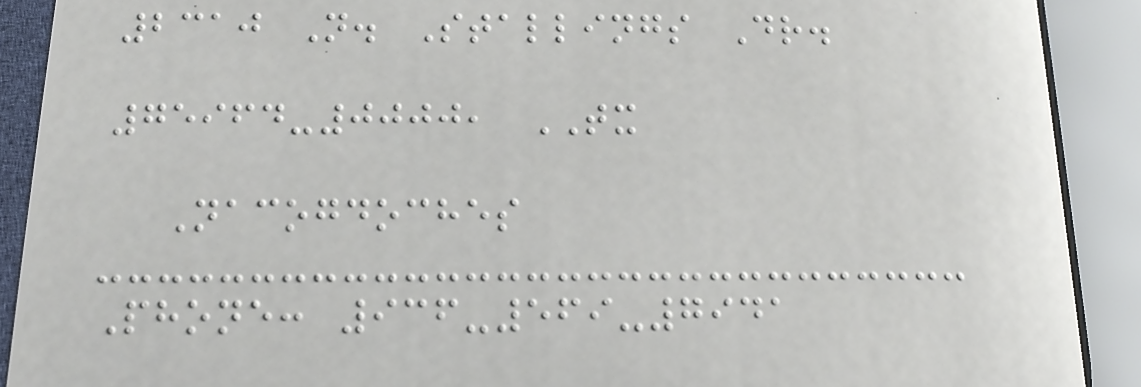2310 N. Stallings Dr.
75964-0000, TX
Nacogdoches
Phone: 936-569-7941
